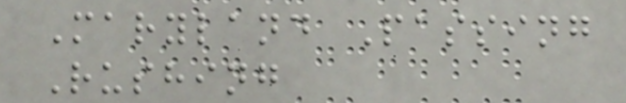Maryland Passing
Rushing
